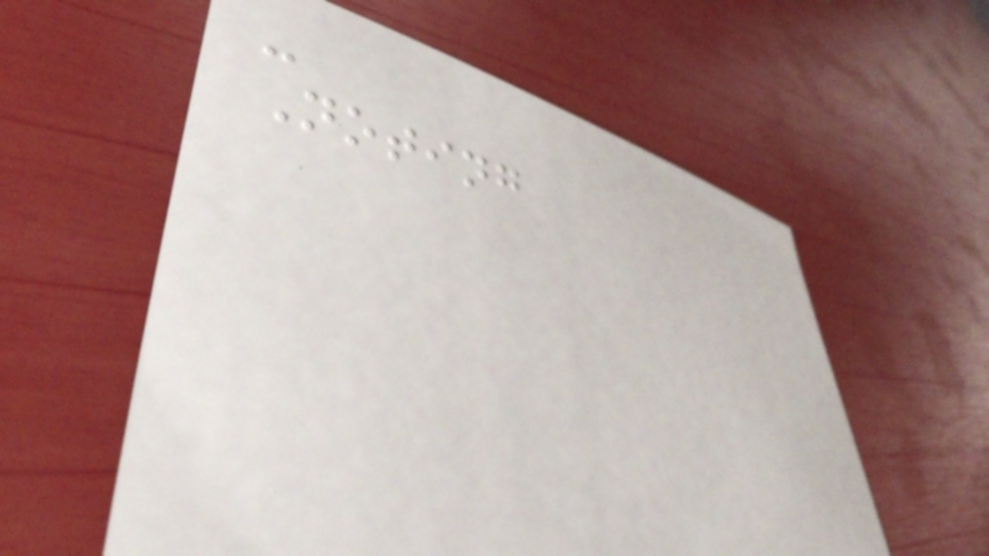-
Noting
